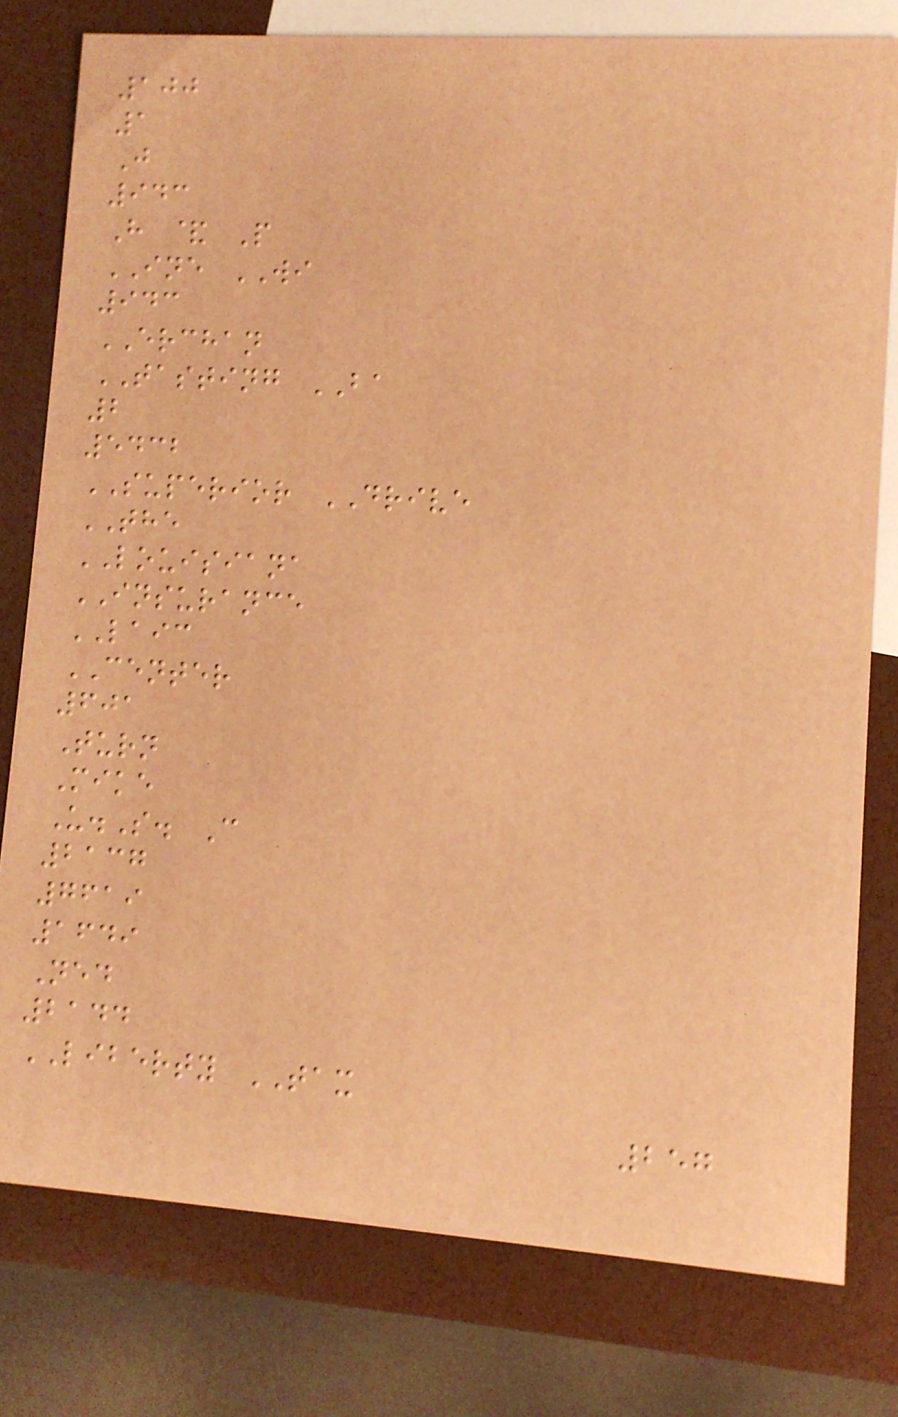100
1
J
943
H & P
INE WI
943
ERCHAN
TASTING BA
2
5432
SUPERIOR DRIVE
THE
LOUISIANA
INSURANCE
LAIC
CENTER
601
Turn
Mike
U.S. C
2137
7619
1649
Ned
2144
LIBERTY TAX
257
